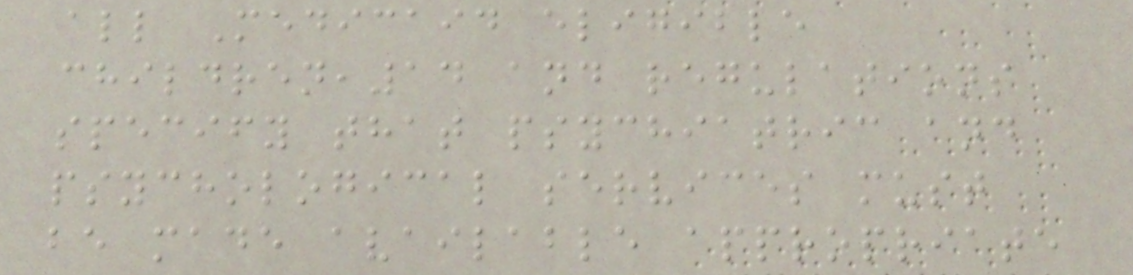all Medicaid eligible
children,14 and regulations
specify that psychiatric and
psychological services must
be made available appropriate
